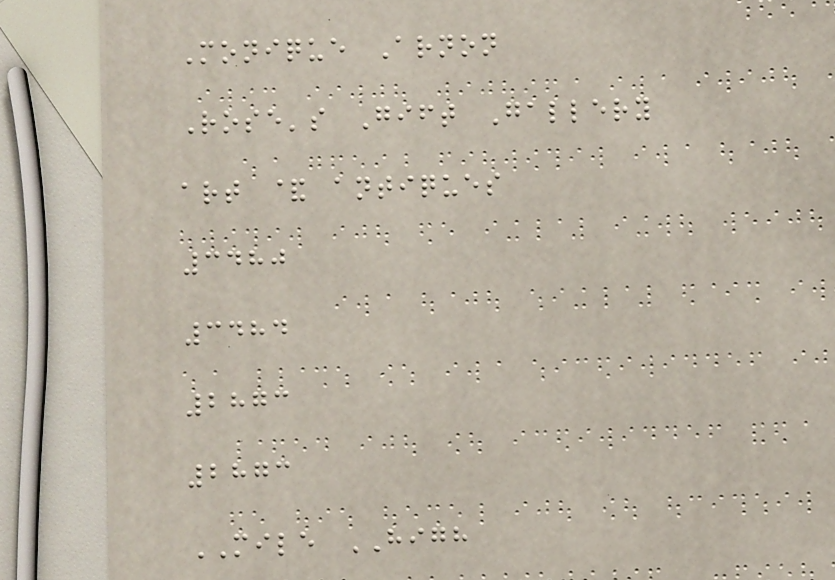Monique Arnon
Rose's Gift Gallery
art & antiques
3480
3484
2873
2873
MILE HIGH
